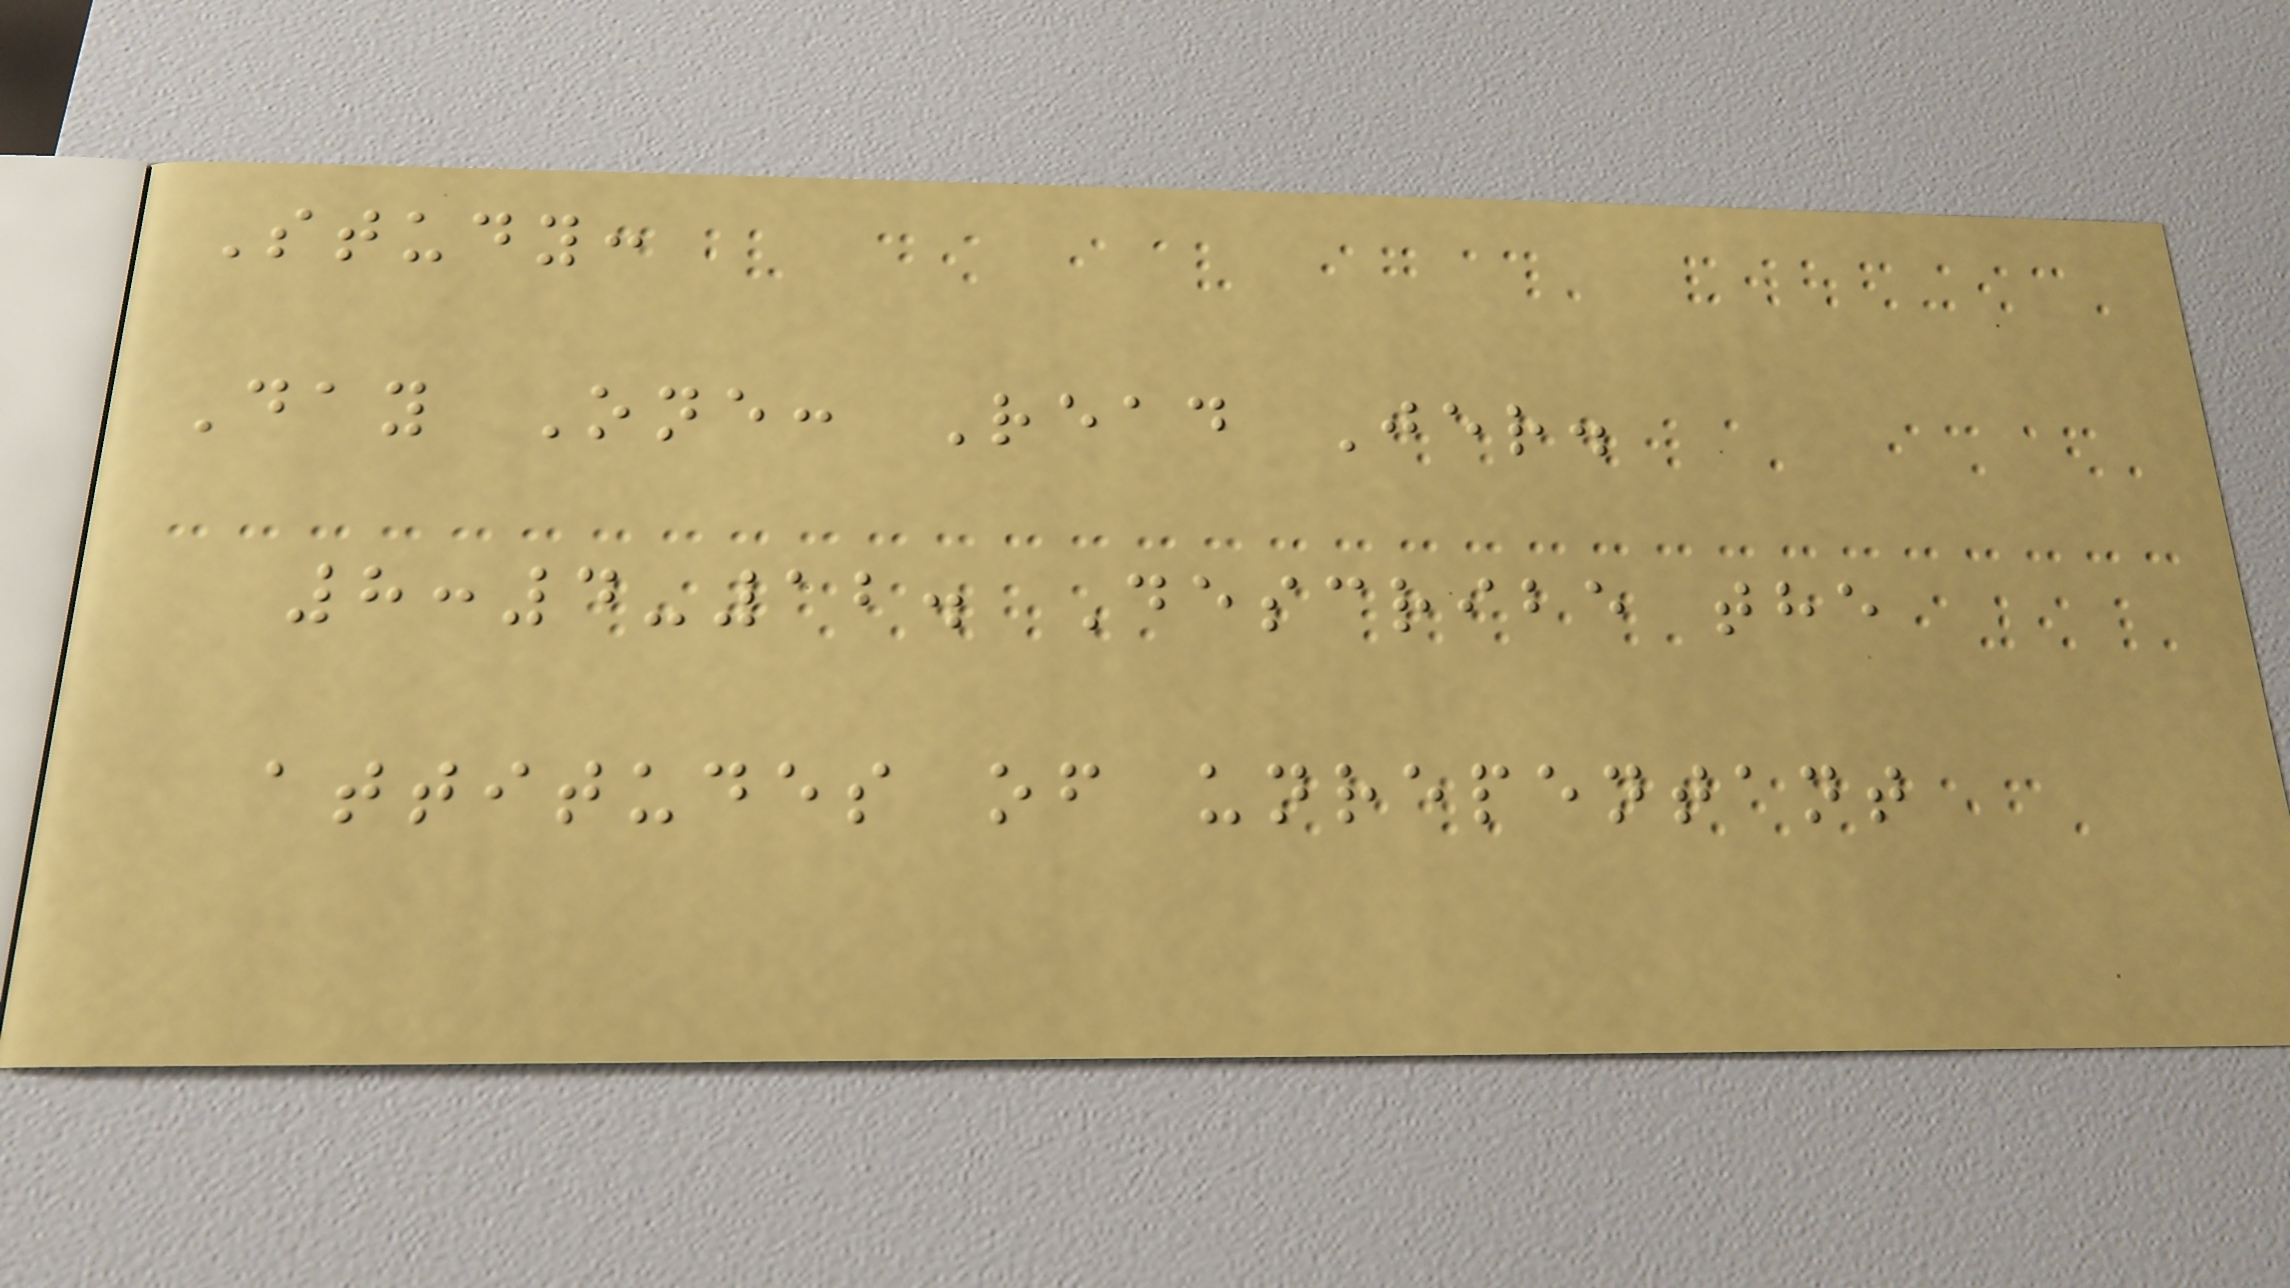Study:
Day One: Read Jer.
8:4-12. Describe the
attitudes of unrepentant
